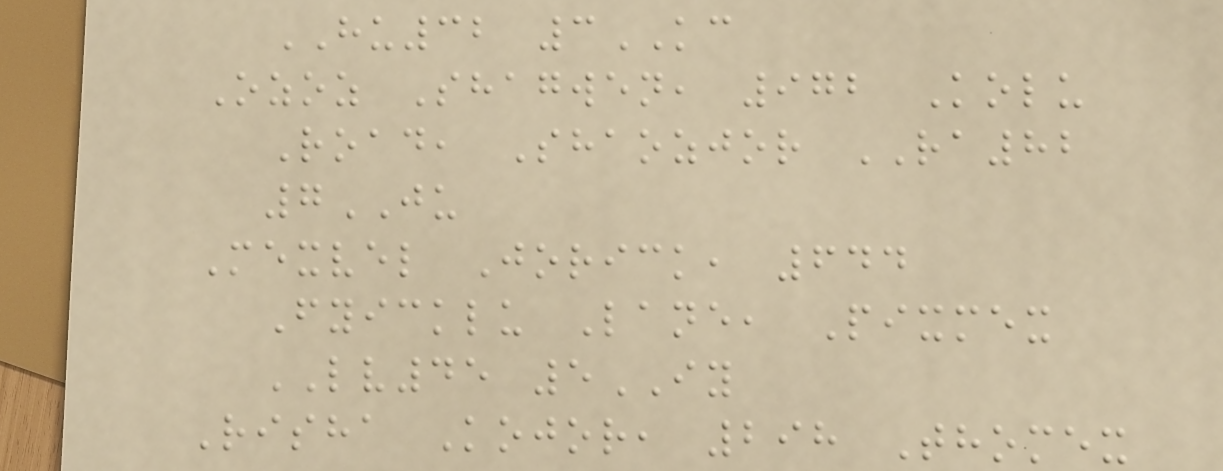HU32 3KC
Ozoz Shagwen, 972 Kolu
Road, Shaozjor RA82
7JU
Mexvel Jorick, 644
Fyicklu Lane, Pixmex
LV45 5IY
Risha Kojor, 298 Thomex
